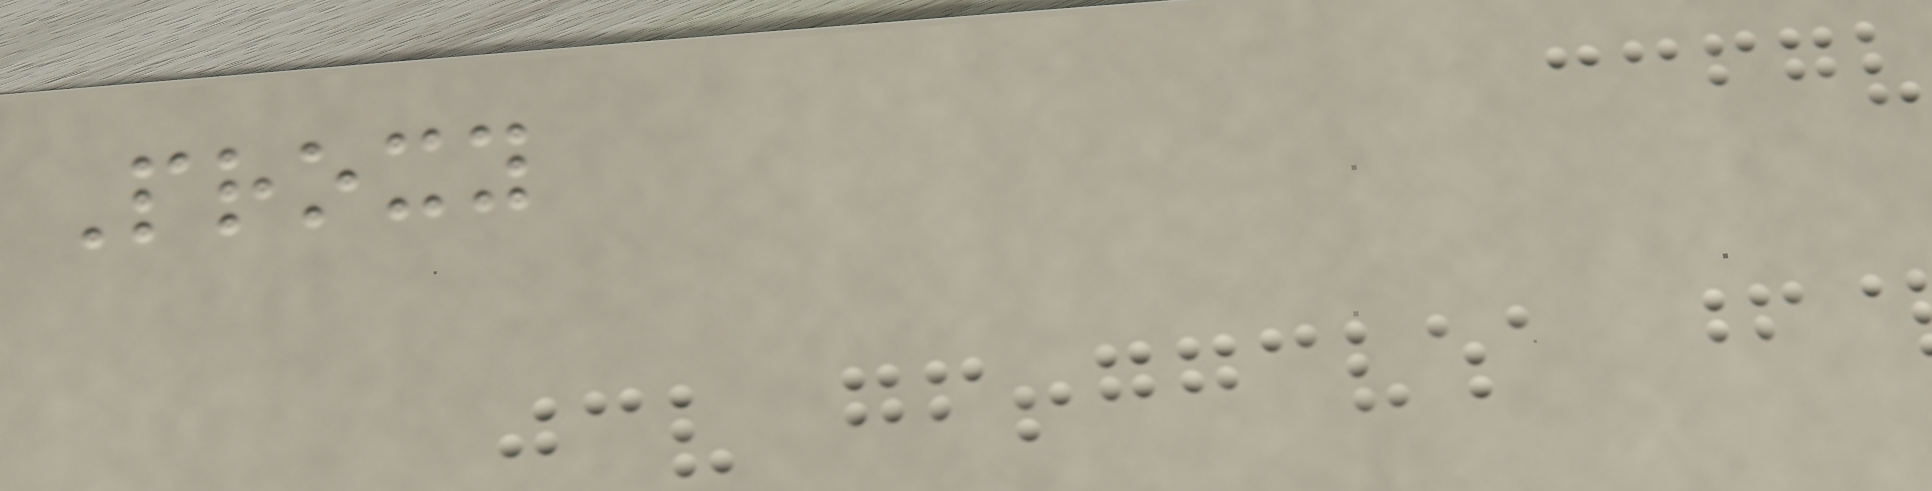Proxy
